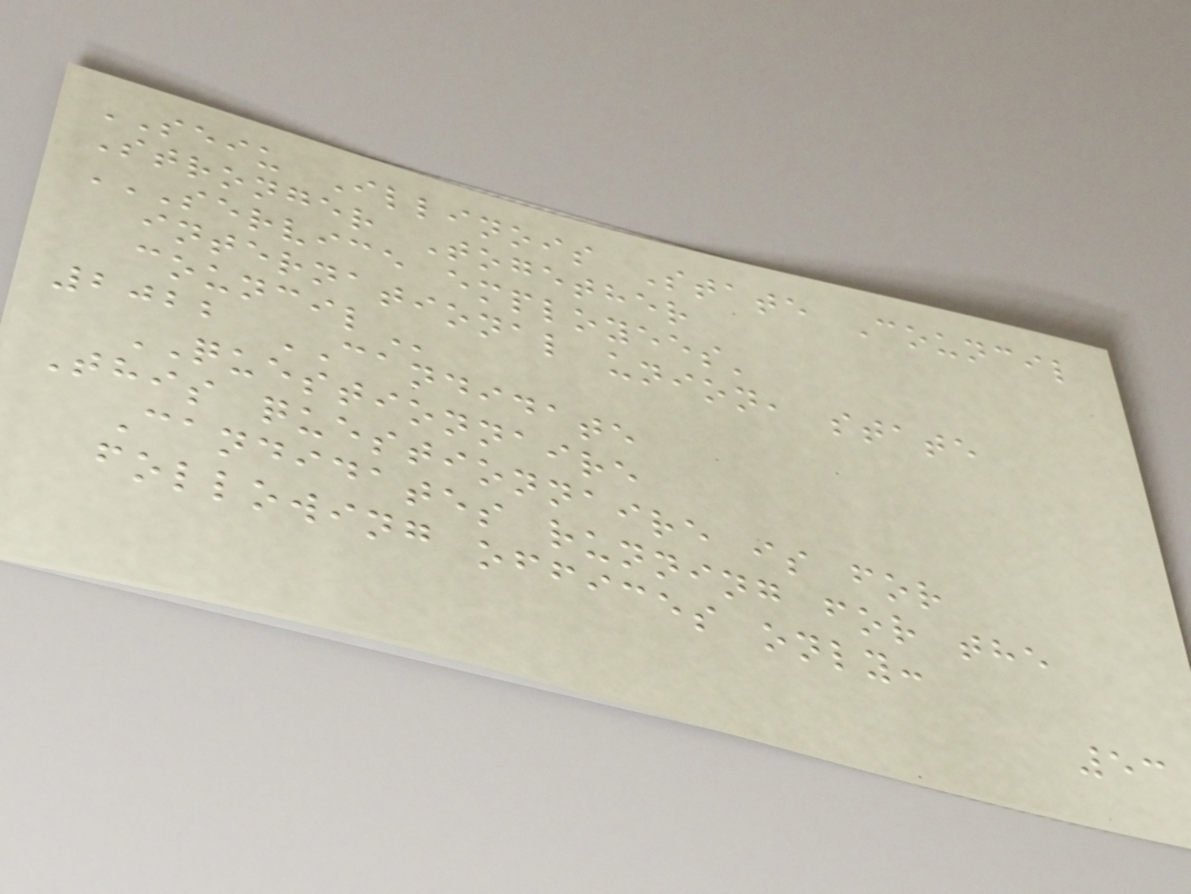SEIU Illinois State Council
Stronger Together
SERVICE EMPLOYEES'
INTERNATIONAL UNION, STATE
COUNCIL
2022 CANDIDATE
QUESTIONNAIRE
This questionnaire is for
Candidates running for the
following offices only:
53
